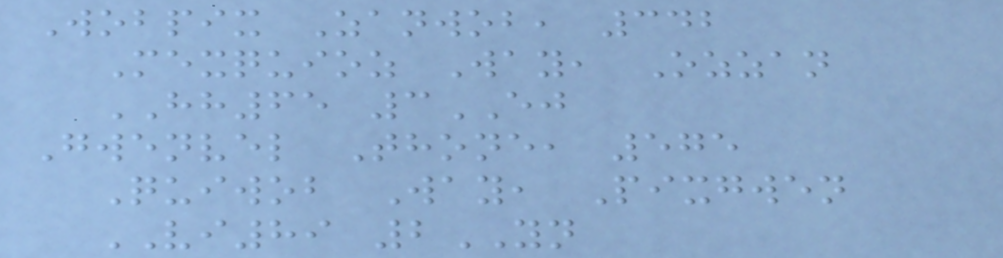Wobpix Zanwob, 342
Mexquioz Way, Ozzan
HH65 3EJ
Gwenvel Thone, 575
Quiwob Way, Pixgwen
VI89 2YN
